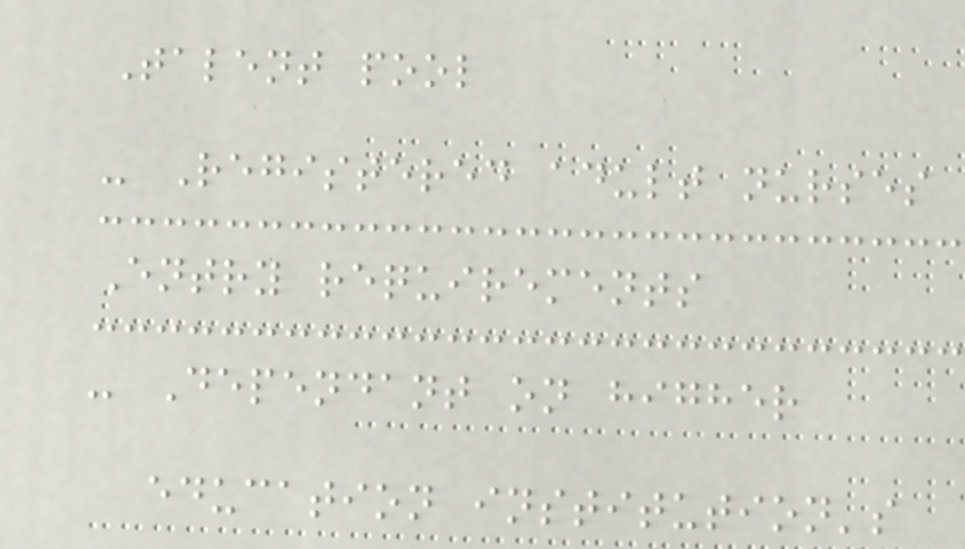Talent pool
- Registered adult nurses
Entry requirements
- Dependant on higher
education institution's
